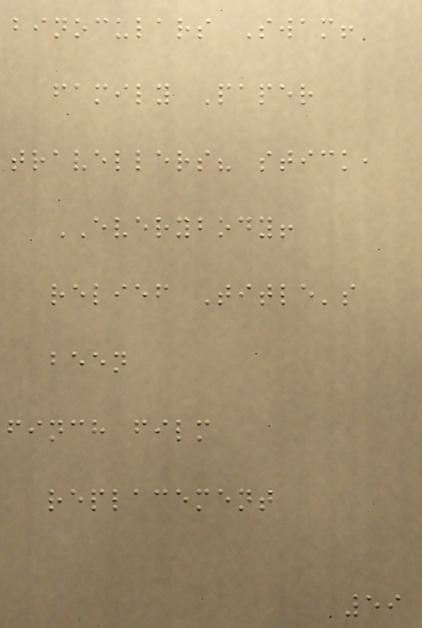binoculars Swam!
family Paper
travellers? stick,
EVERYBODY!
relief Title's
been
finch film
replacement
59
